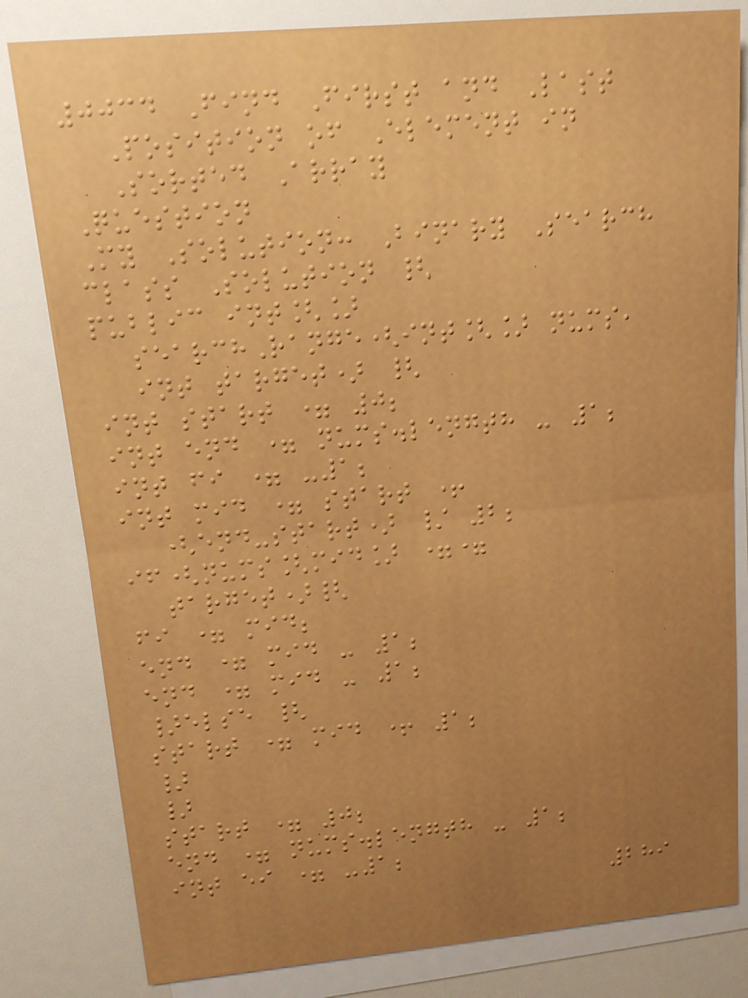0034 Find First and Last
Position of Element in
Sorted Array
Question
My Solution: Binary Search
class Solution {
public int[]
searchRange(int[] nums,
int target) {
int start = 0;
int end = nums.length - 1;
int fi = -1;
int mid = start +
(end-start) / 2;
if(nums[mid] ==
target){
fi = mid;
end = mid - 1;
end = mid - 1;
}else {
start = mid + 1;
}
}
start = 0;
end = nums.length - 1;
int ei = -1;
289
